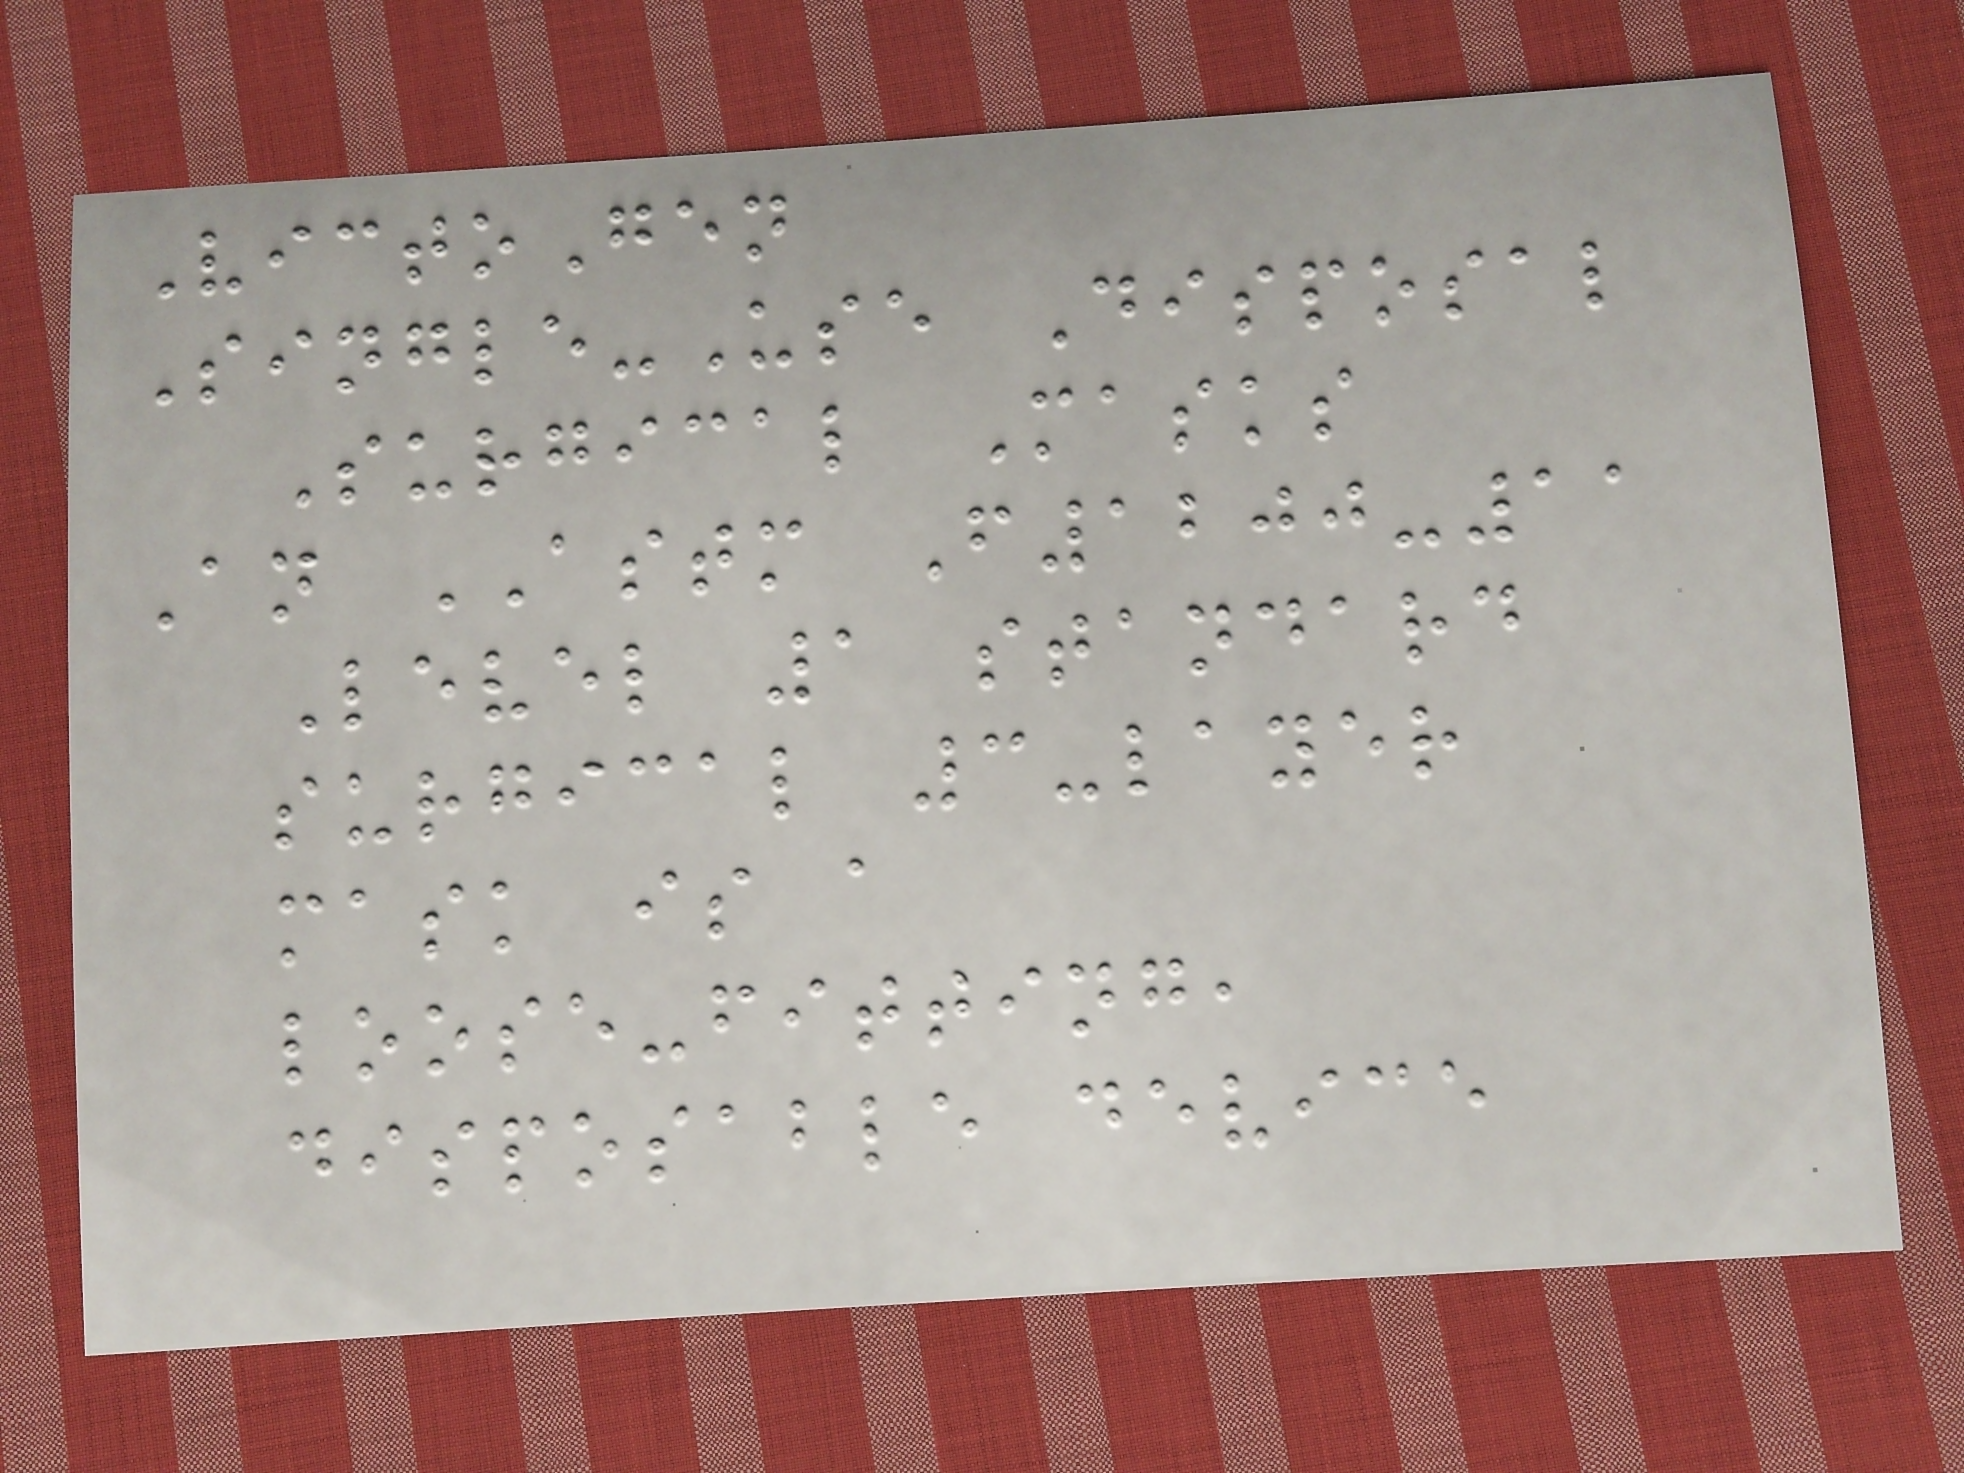VictoGen
Single-Use Disposal
Surgical Masks
An ASTM F1200-11
Level 1 standard
surgical 3-layer
mask is a
loose-fitting,
disposable device
